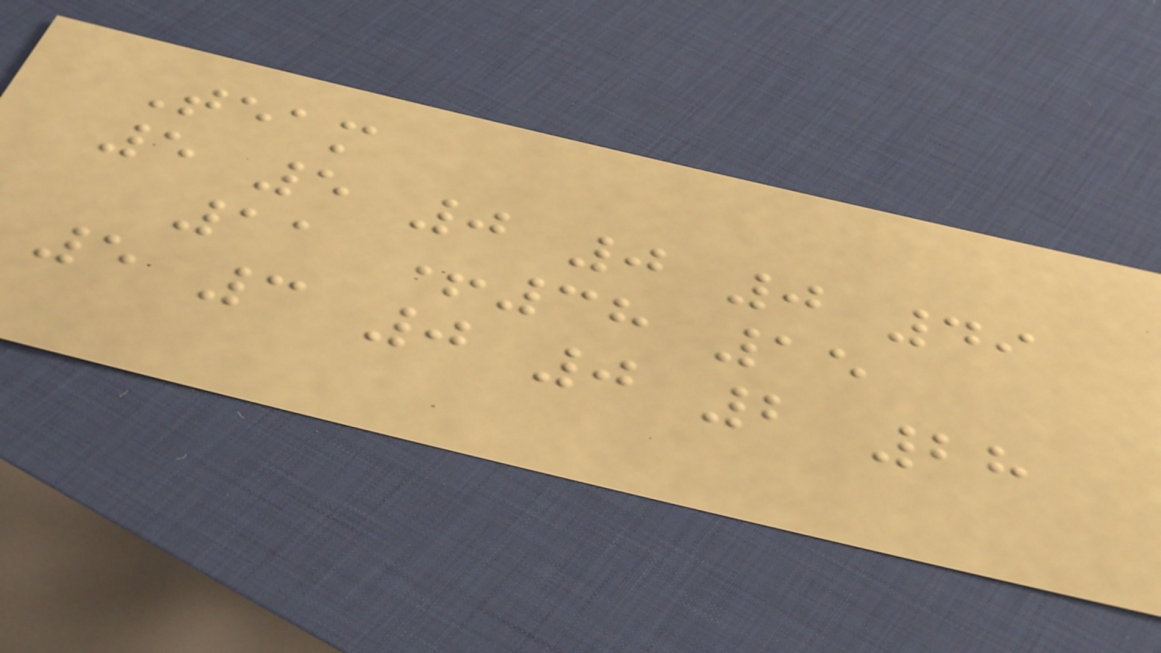Team
5 5 0 0 0 49
11 +38 15
5 3 0 0 2 28
